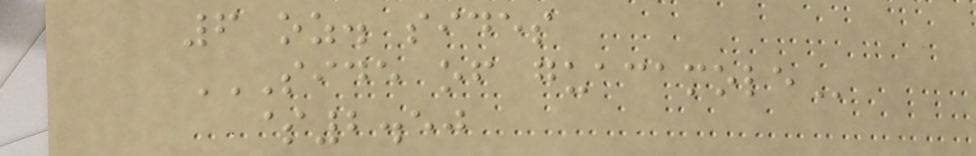6 oz. sides
SIDE OF GUACAMOLE
$2.50
